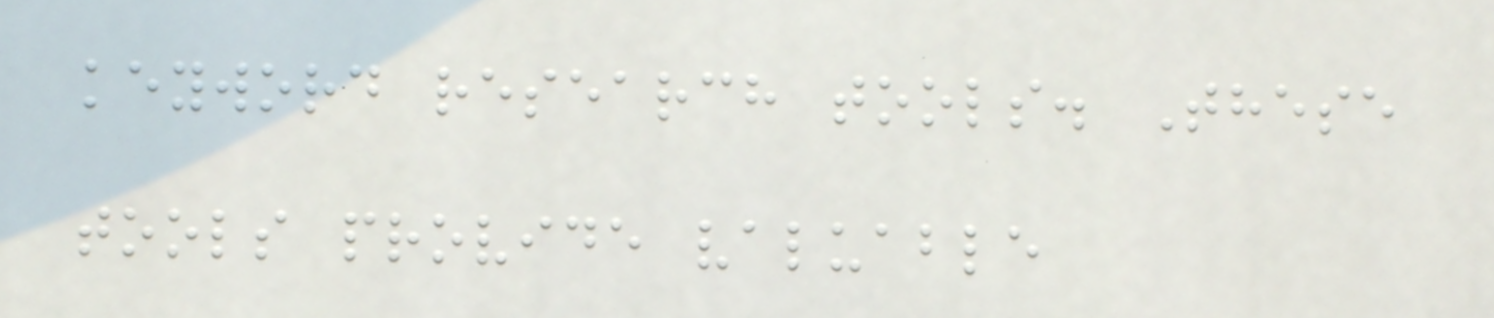keyword research tools. These
tools provide valuable
